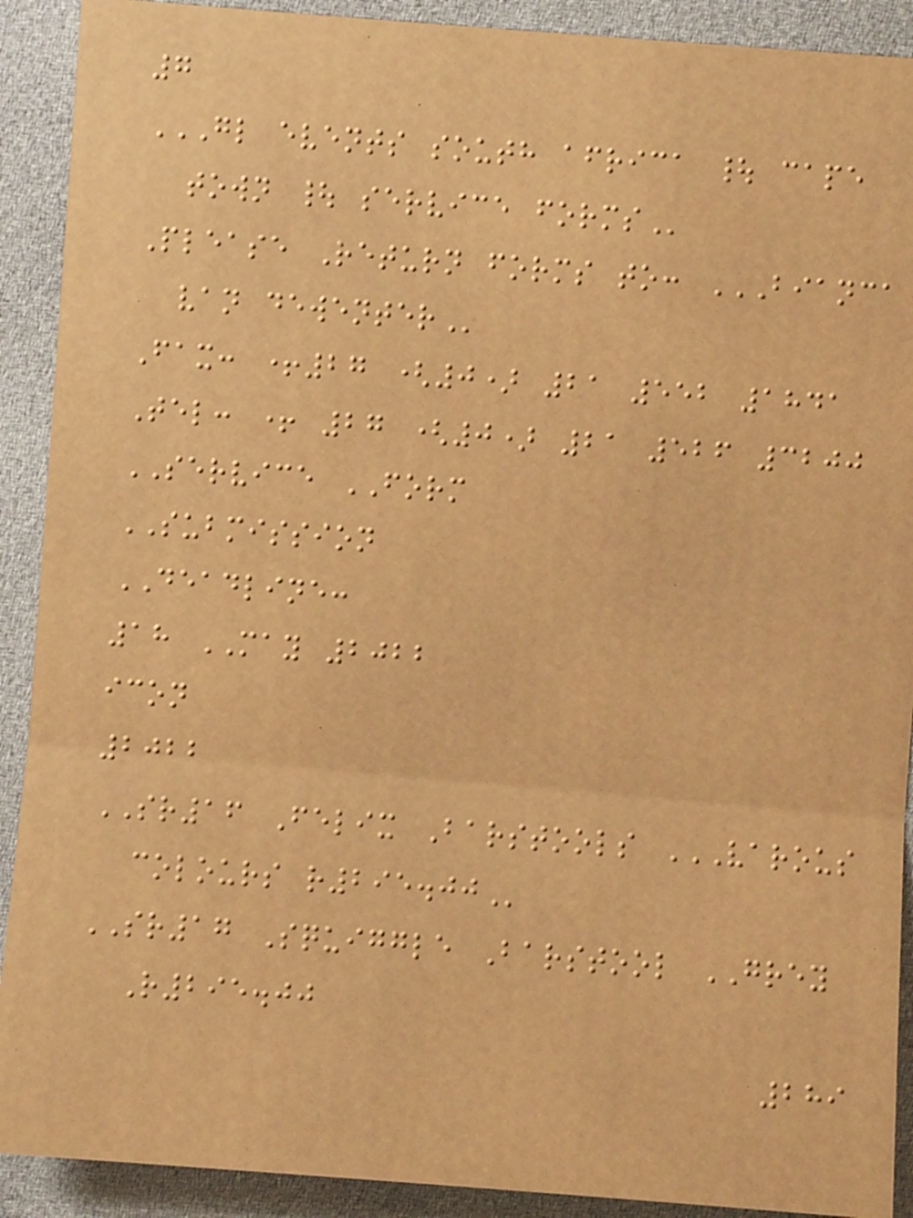7
GL EVENTS SOUTH AFRICA | CAPE
TOWN | SERVICE FORMS
Please Return forms to: BIANCA
VAN DEWENTER
Fax: +27 (0) 21 552 1841
Tel: + 27 (0) 21 526 3200
SERVICE FORM
SUBMISSION
DEADLINE:
18 MAY 2022
icon
2022
SR16 Felix Barstools VAROUS
COLOURS R295.00
SR17 Squiggle Barstool GREY
R295.00
289
